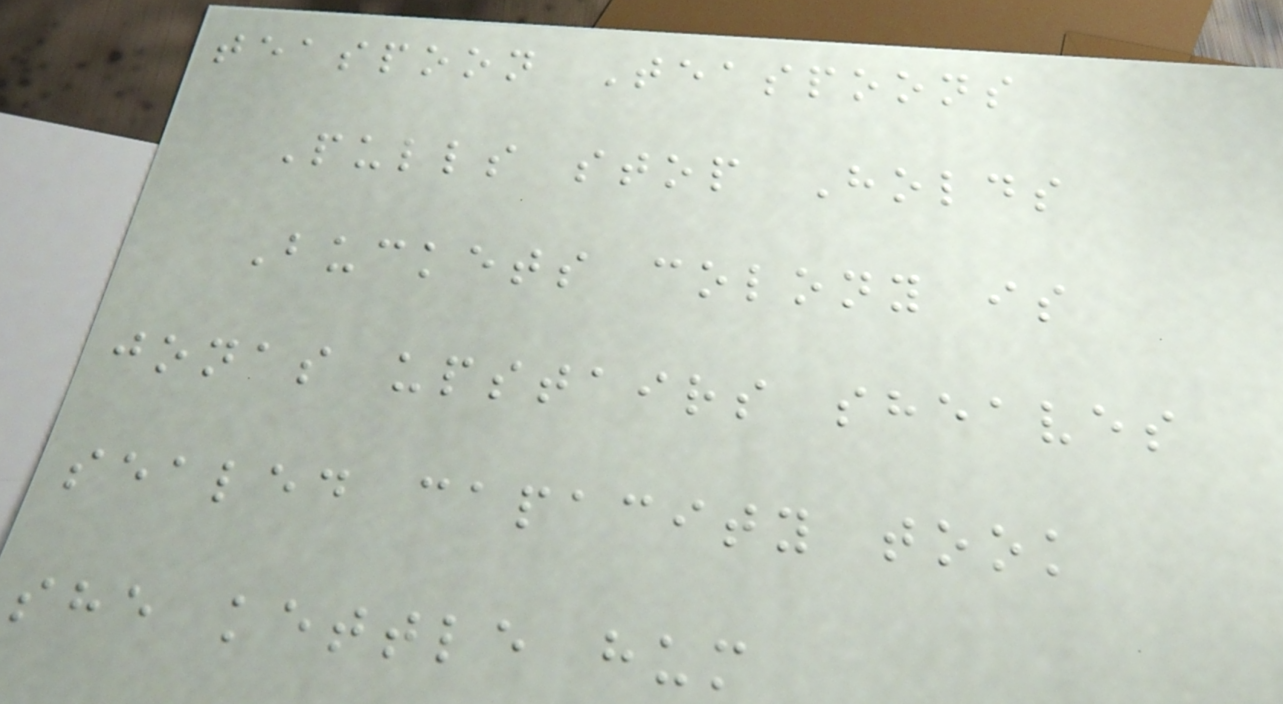teaspoon Teaspoons
Pulls stop Holds
Buckets colony is
jonas upstairs sheaves
sealed capacity took
she kettle hum
